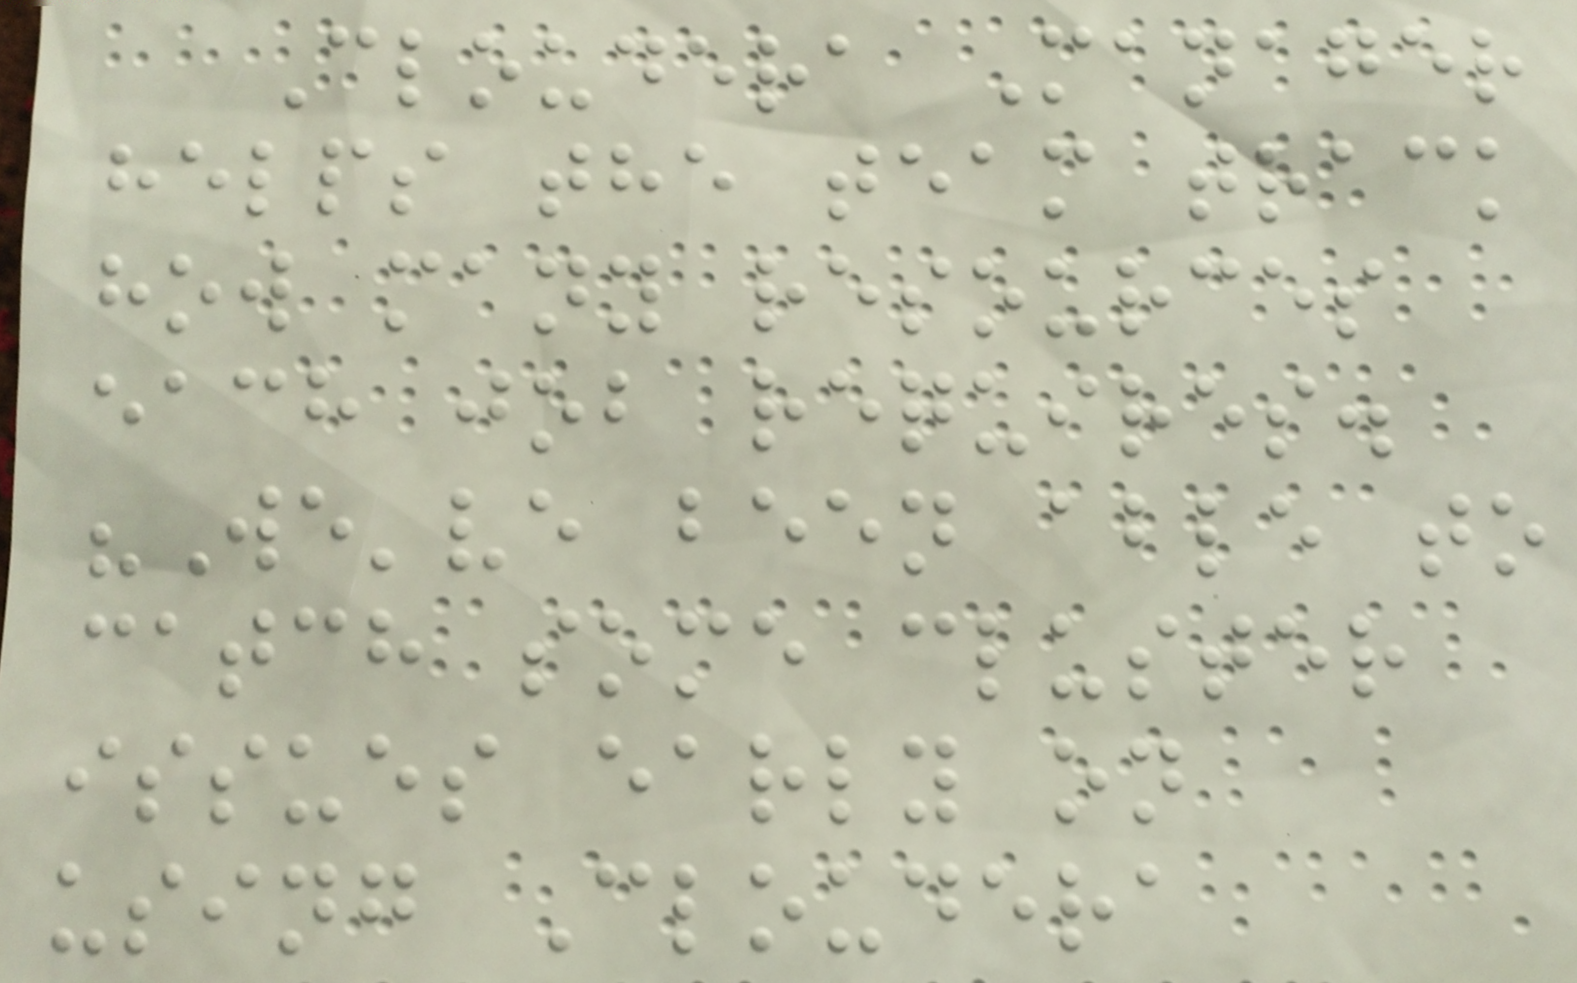Cloudera Manager
helps the team track
how many resources
each job requires.
"We've been able to
catch some cluster
issues early on
using Cloudera
